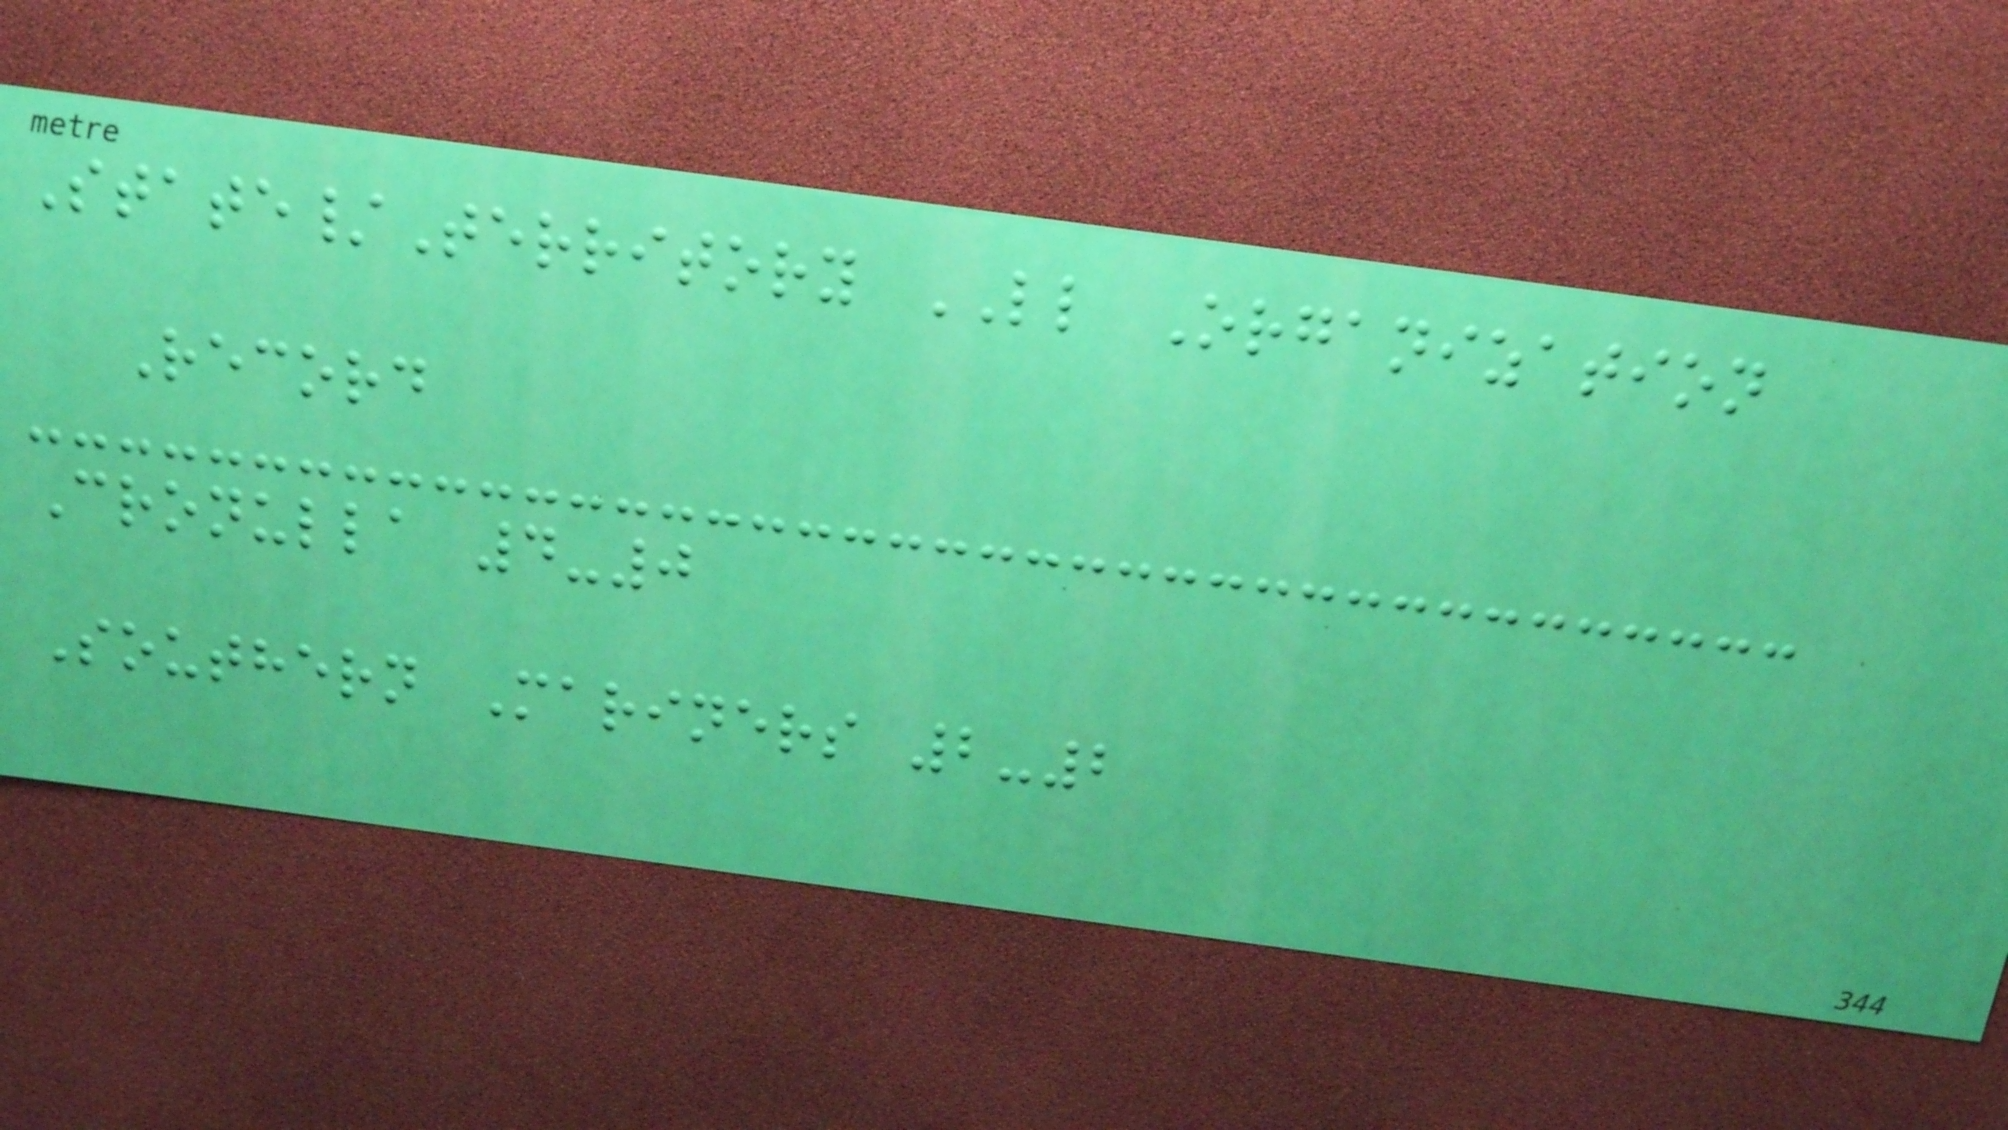State/Territory LL Organization
Record
Cronulla 4-0
Southern Mariners 2-2
